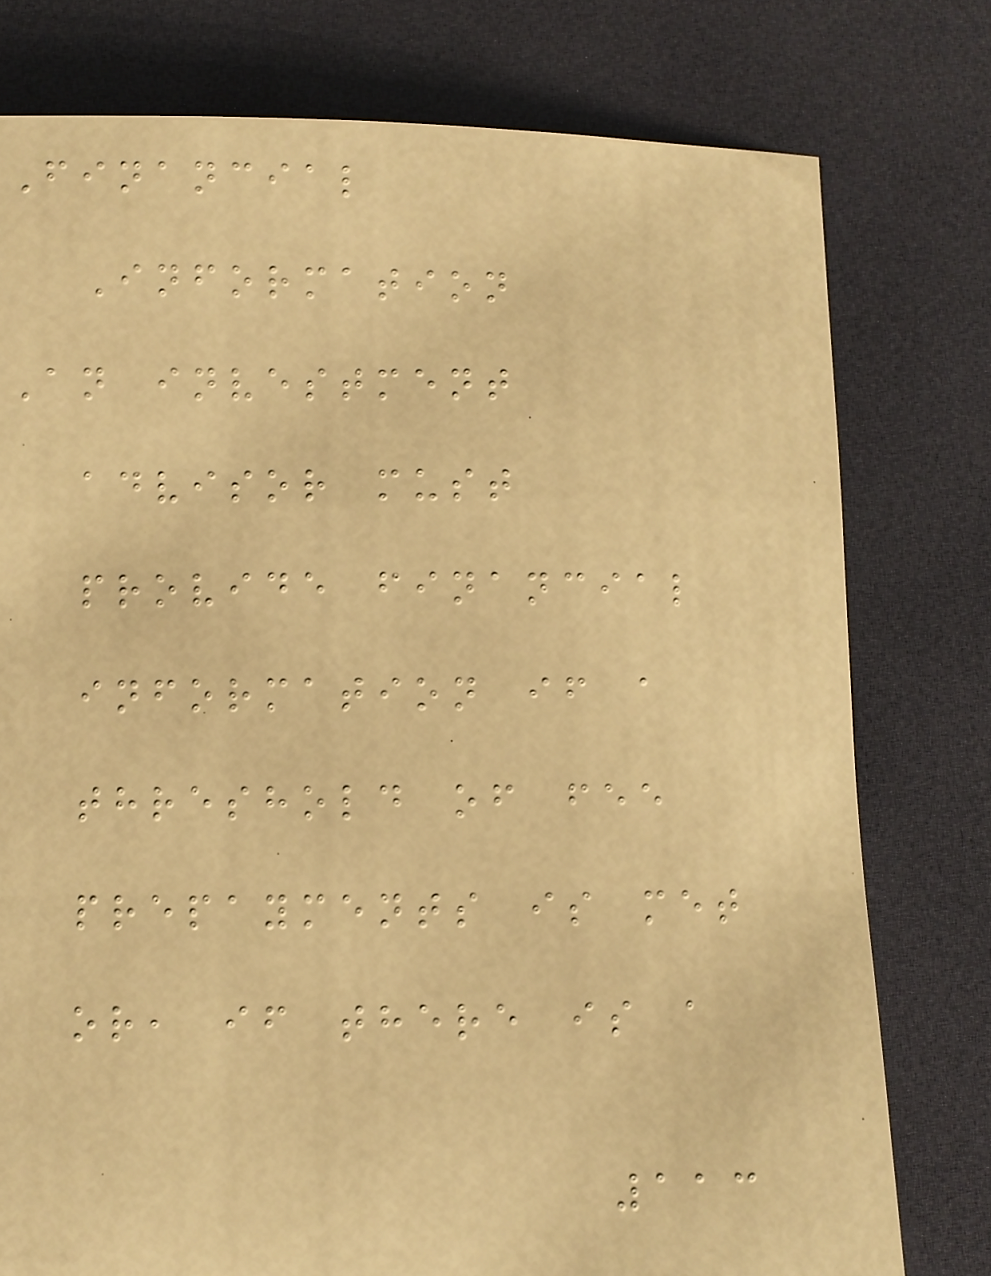Financial
Information
An investment
advisor must
provide financial
information if a
threshold of fee
prepayments is met
or, if there is a
113
